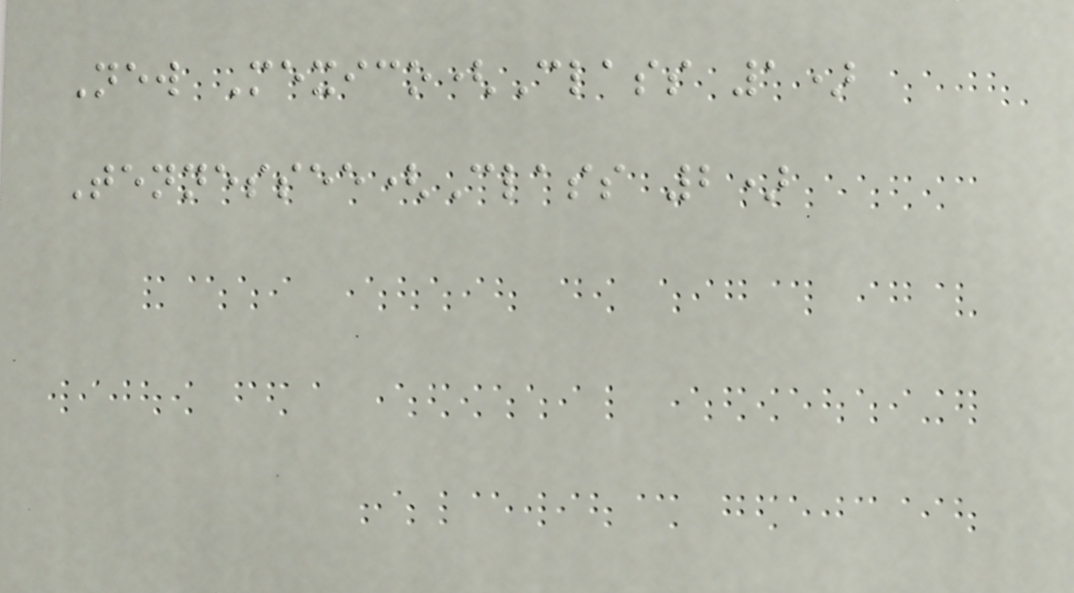New Mexico(Class 1)
Tennessee(Class 2)
